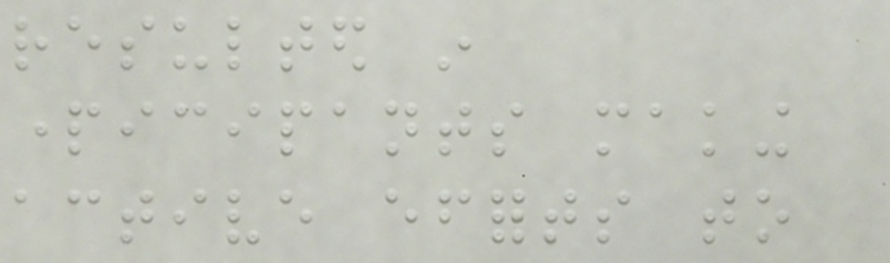resulted in
participants making
active efforts to
